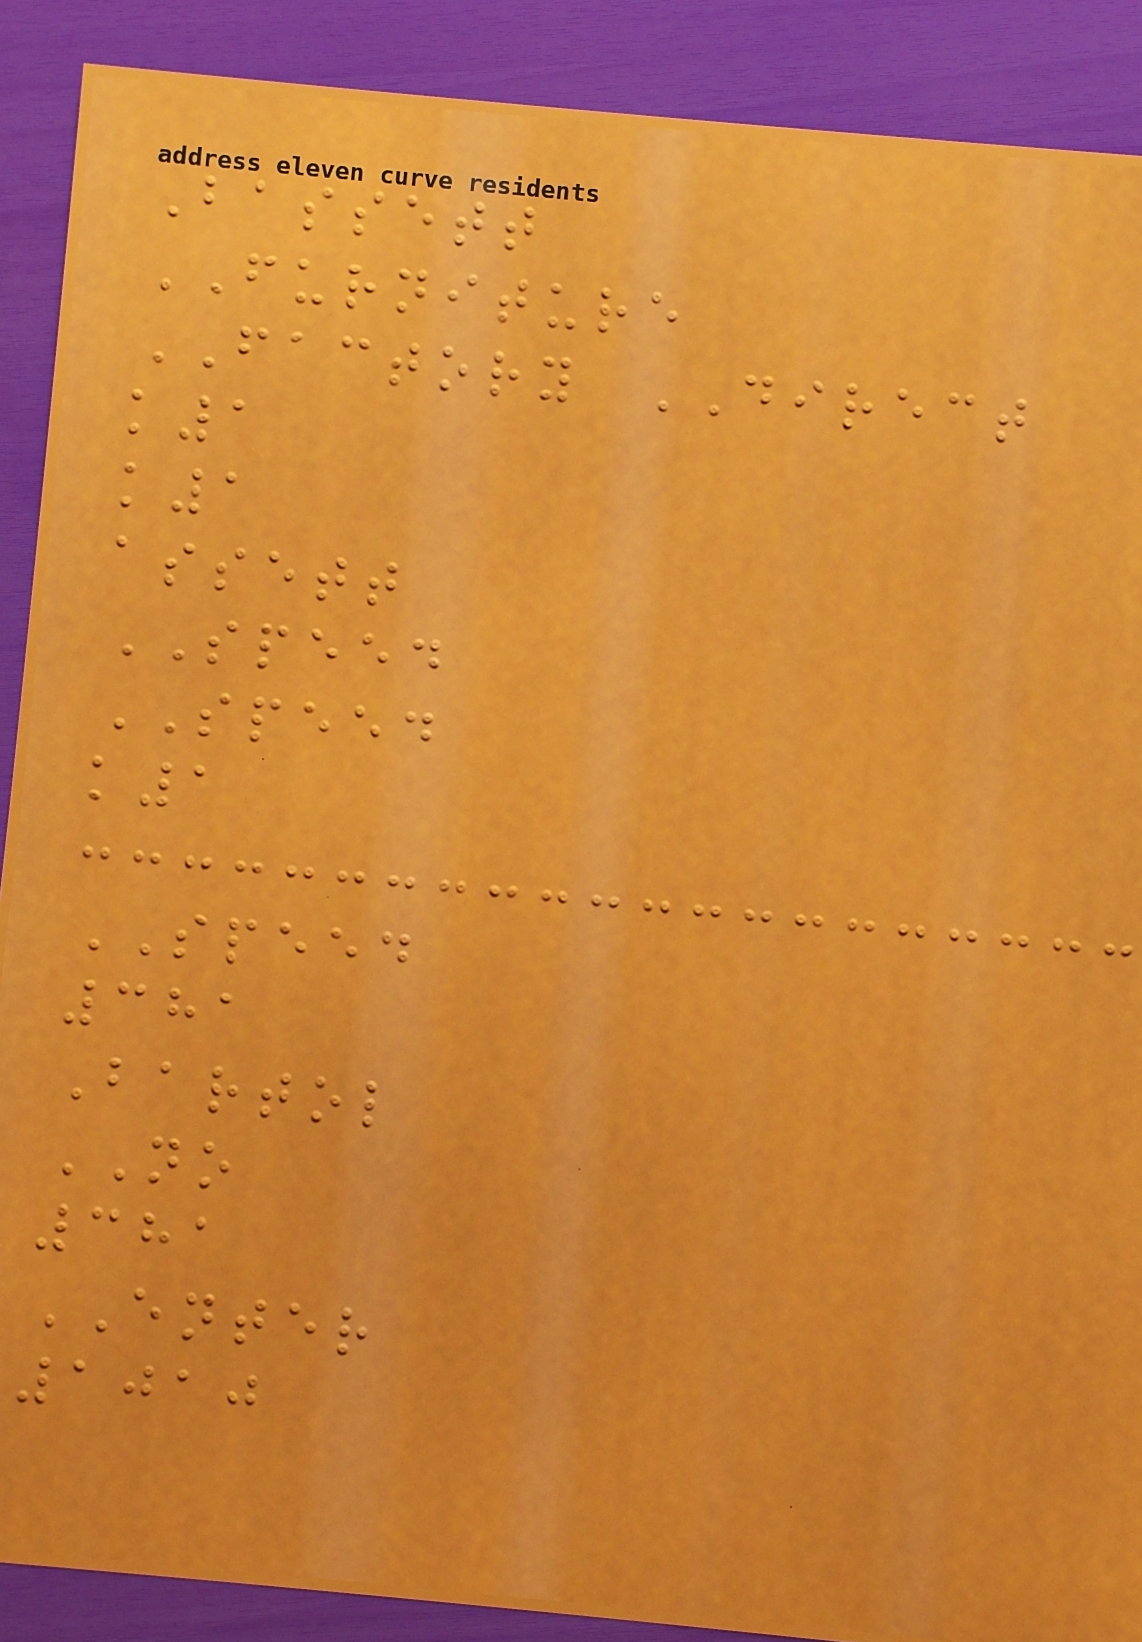Bassett
FURNITURE
FACTORY DIRECT
k1
k1
assett
SPEED
SPEED
k1
SPEED
381
Bartol
NO
381
ENTER
1010
